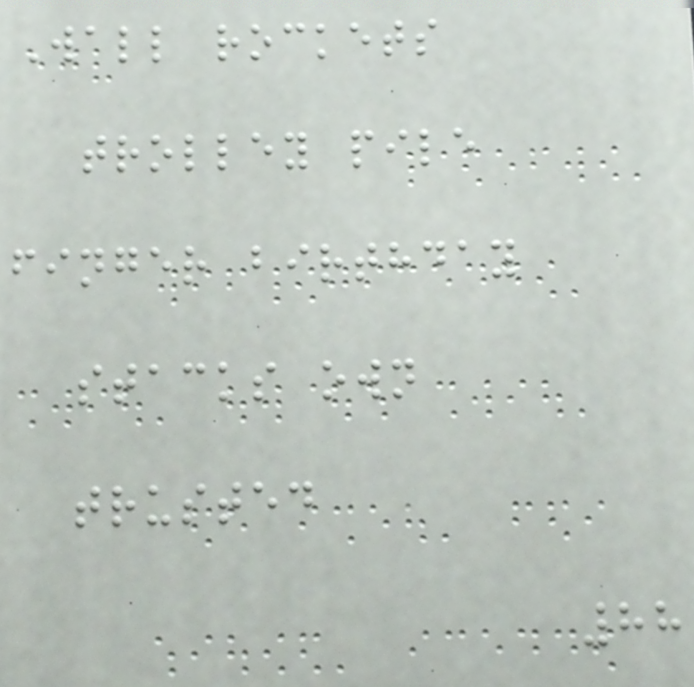Wall rockets
trolley pile
finger birthday
stacks own
trusted
88
